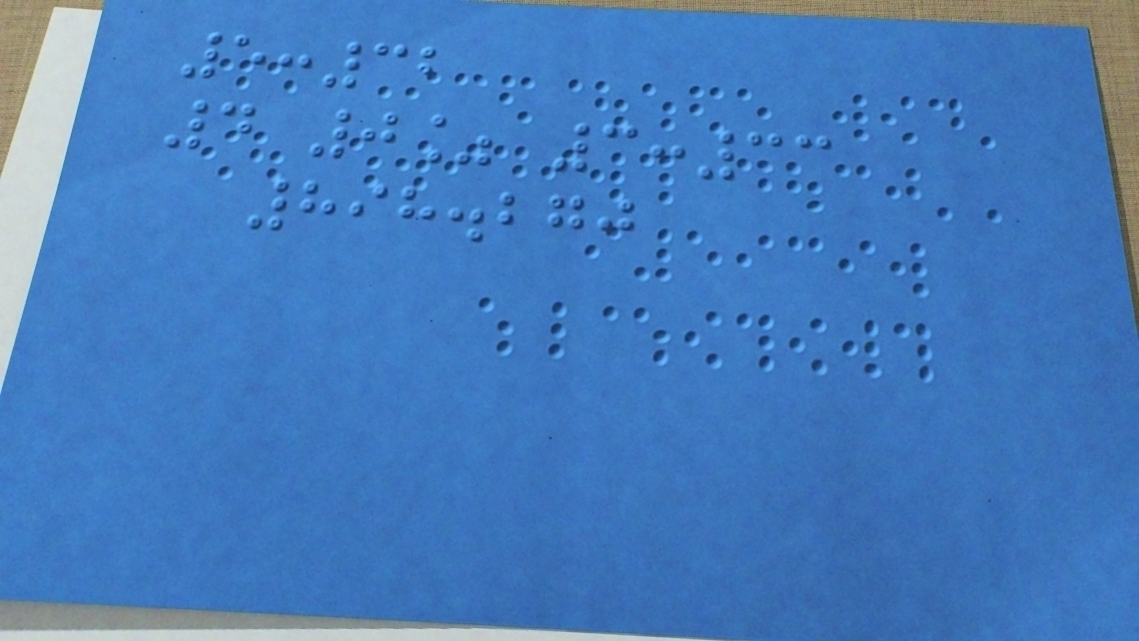5:32
4 0% 3:33
898.270
